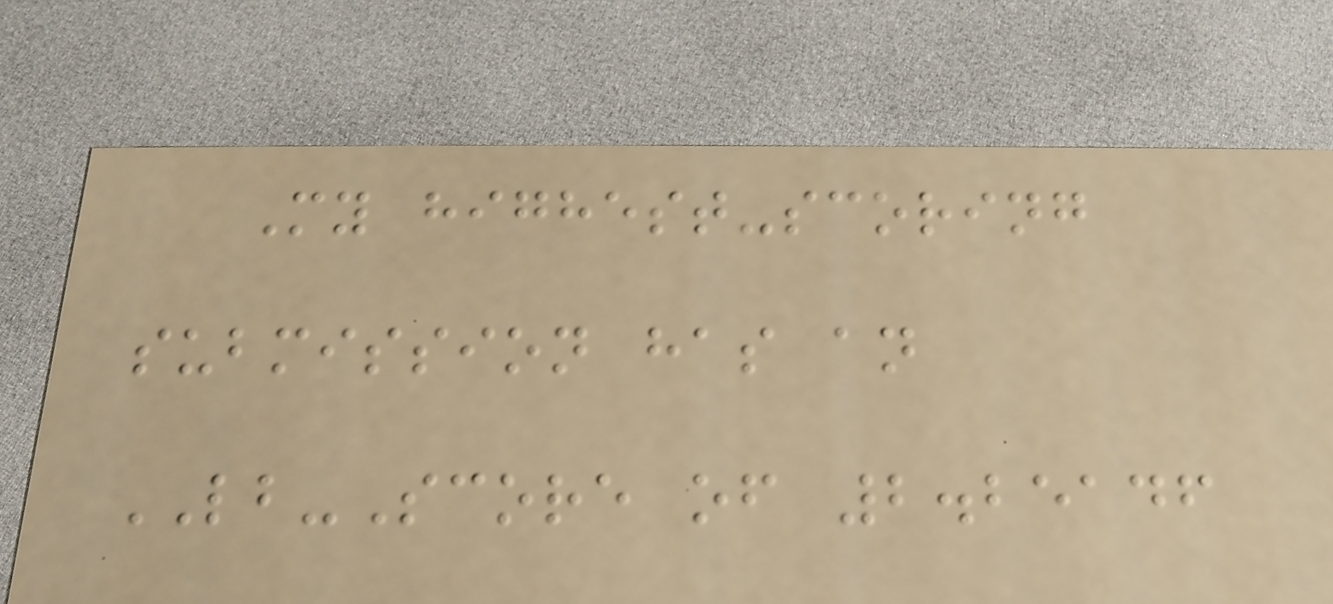My highest-scoring
submission has an
LB-Score of 2.25146
